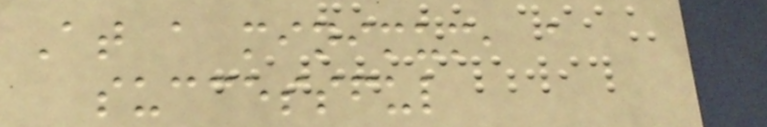At a minimum, a
successful
